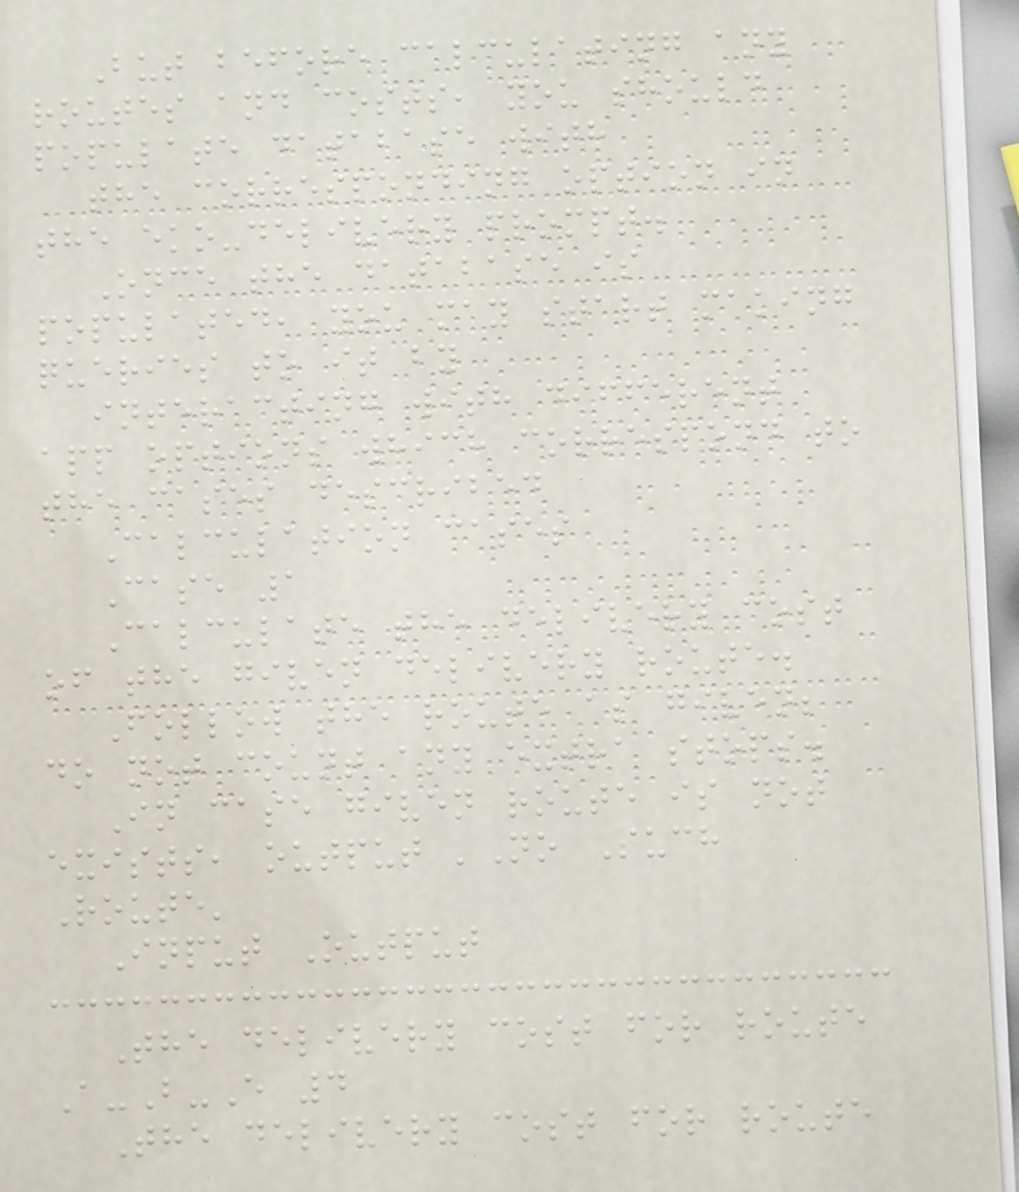But before calculating any
routes and costs, you should
populate database with
the corresponding option in
the eko-delivery prompt.
Once the database is
populated, you may start making
queries to it by
interacting with different
app options which correspond to
the cases described
Calculation cases
Case 1
Calculate the delivery cost
of the given delivery route.
Follow the route as given;
do not count any extra stops.
In case given route is not
exists, output 'No Such
Route'
Input Output
The delivery cost for route
A-B-E 4
The delivery cost for route
